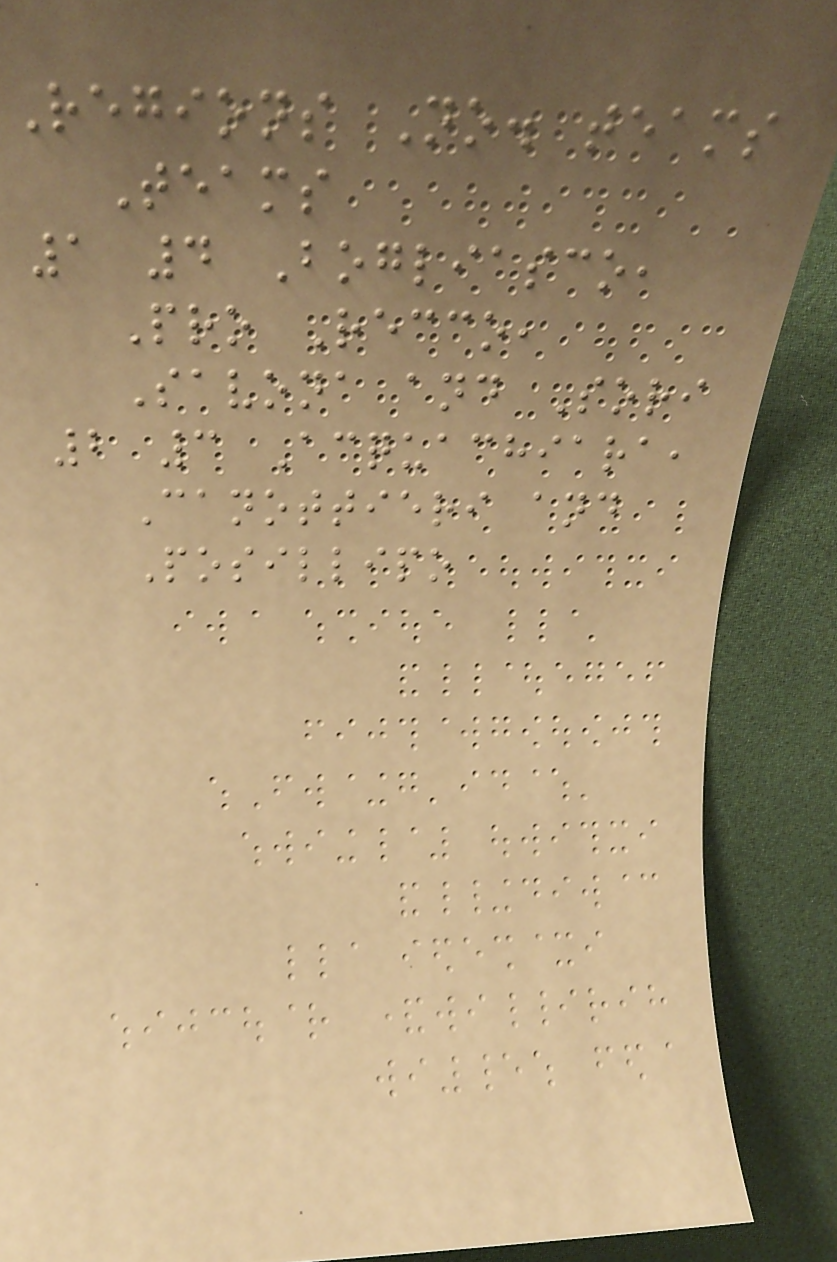Regions No. teams
Teams
1 4 Bogliasco,
Pro Recco,
Savona and Sori
2 3 Acquachiara,
Canottieri and
Posillipo
